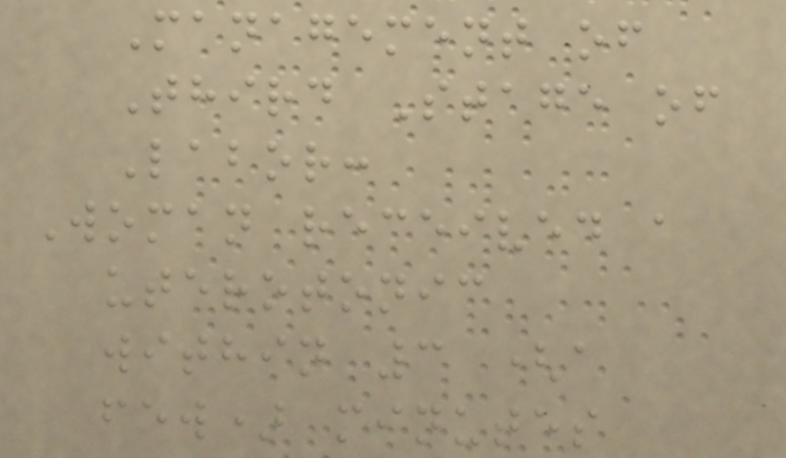Management of
Third Stage of
Labor:
Woman received a
uterotonic
within 3 (a
few) minutes
